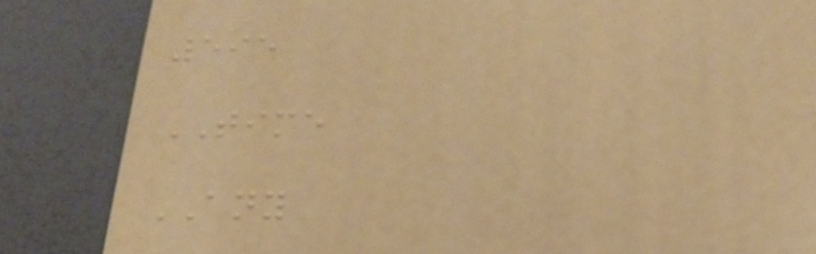595
TIME
ANY
